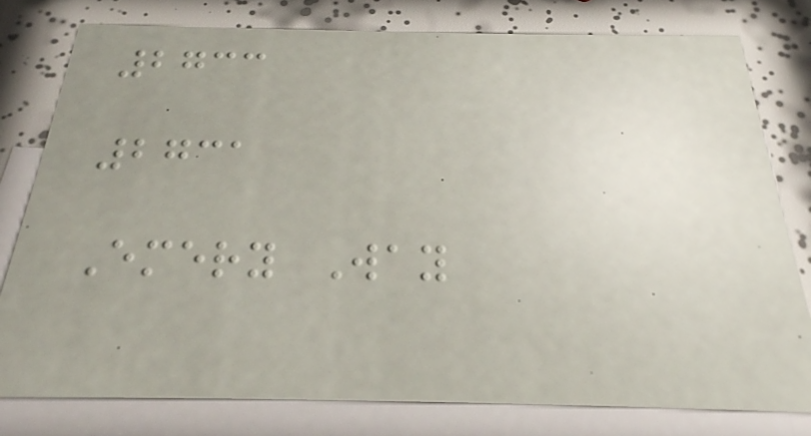2733
2731
Emery Way
